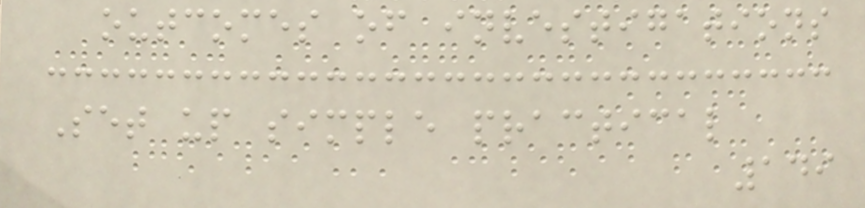outcomes of investigations
Set up simple practical
149
